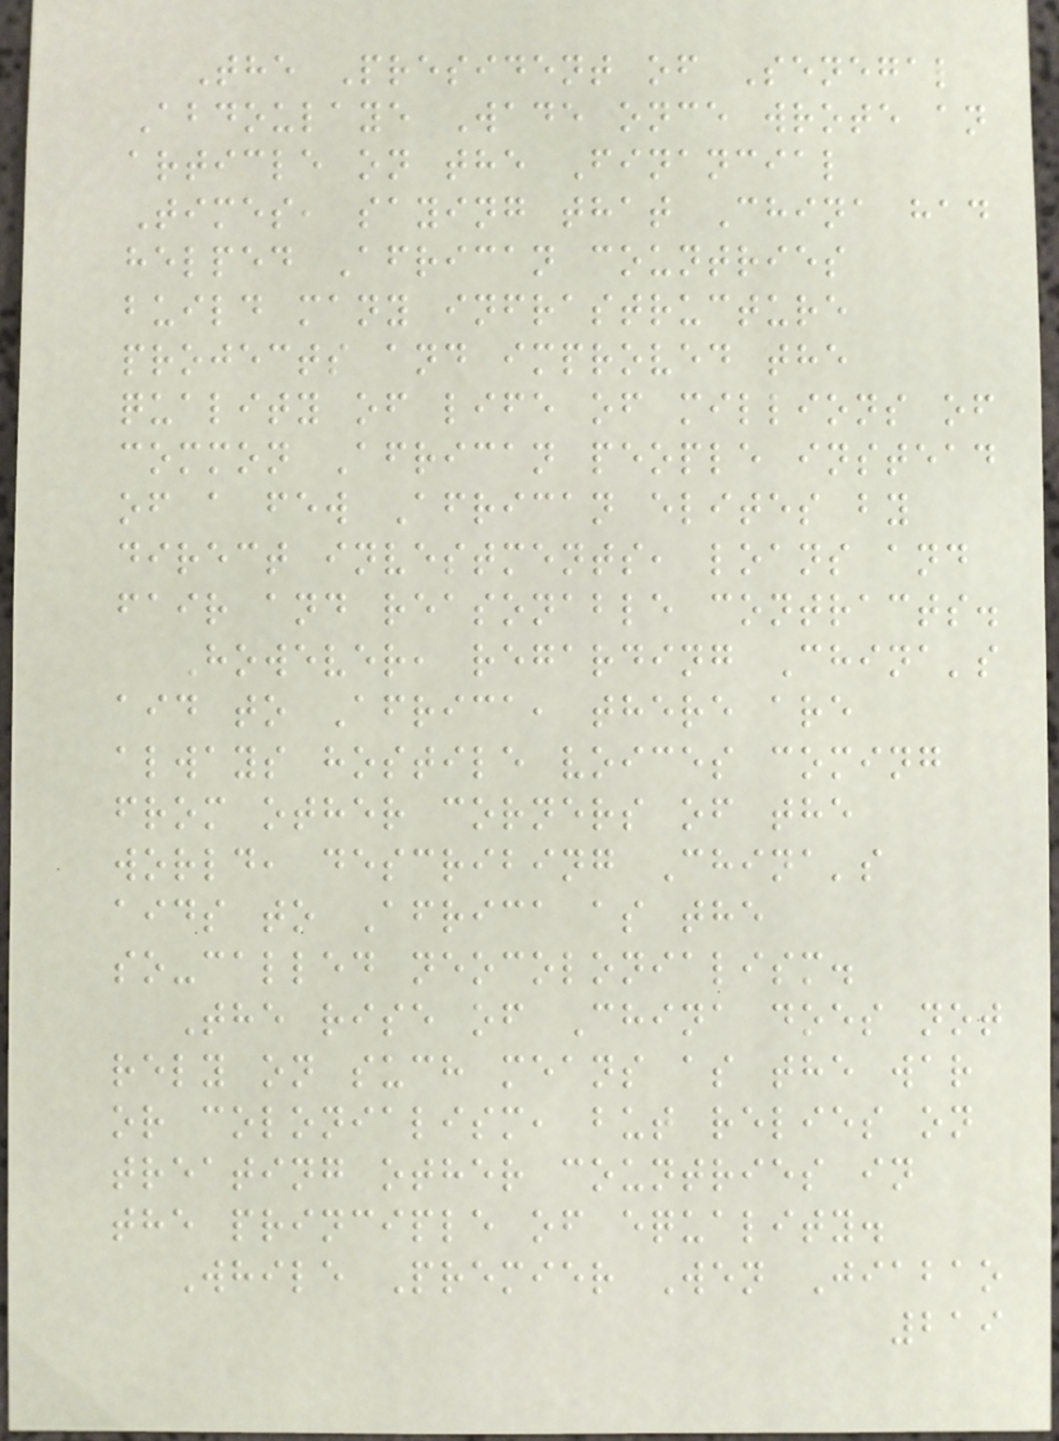The President of Senegal
Abdoulaye Wade once wrote an
article on the Financial
Times, saying that China had
helped African countries
build many infrastructure
projects and improved the
quality of life of millions of
common African people instead
of a few African elites by
direct investments, loans and
fair and reasonable contracts.
However, regarding China's
aid to Africa, there are
always hostile voices coming
from other corners of the
world, describing China's
aids to Africa as the
so-called neocolonialism.
The rise of China does not
rely on such means as the war
or colonialism, but relies on
treating other countries in
the principle of equality.
While Premier Wen Jiabao
219
